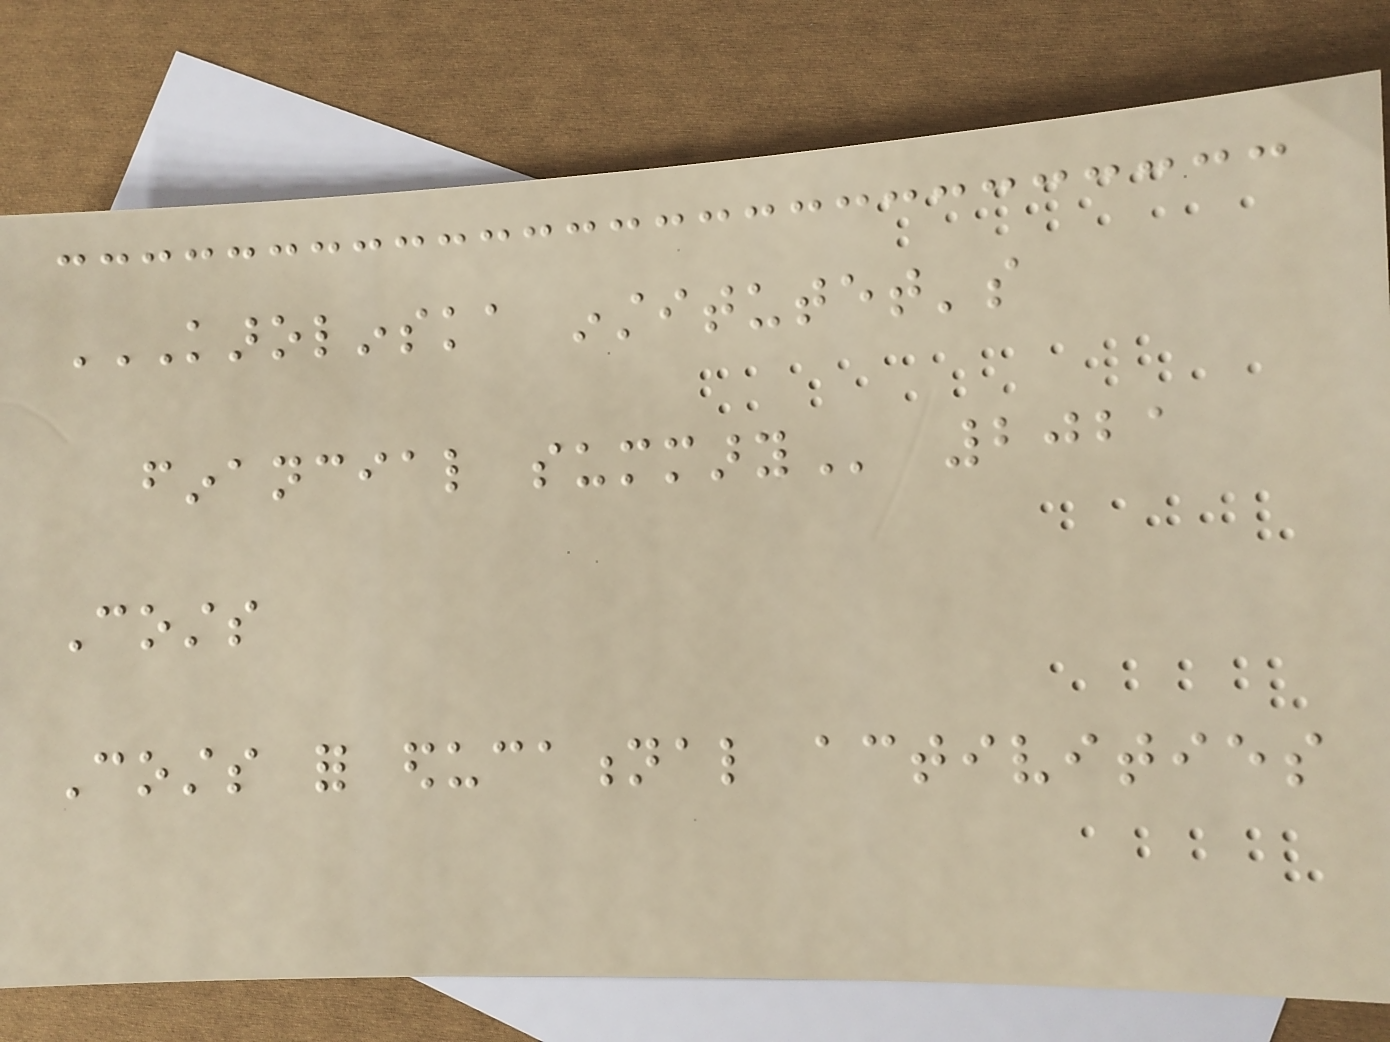KAROLINSKA INSTITUTET'S
FINANCIAL SUMMARY 2021
Costs
Costs for educational activities
